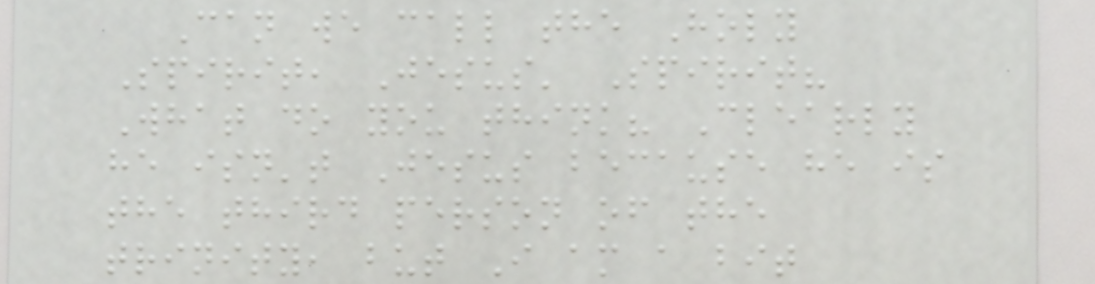Can we call the Holy
Spirit, Jesus' Spirit?
What do you think? Clearly
he isn't Jesus because he is
the third person of the
trinity, but I am a bit
